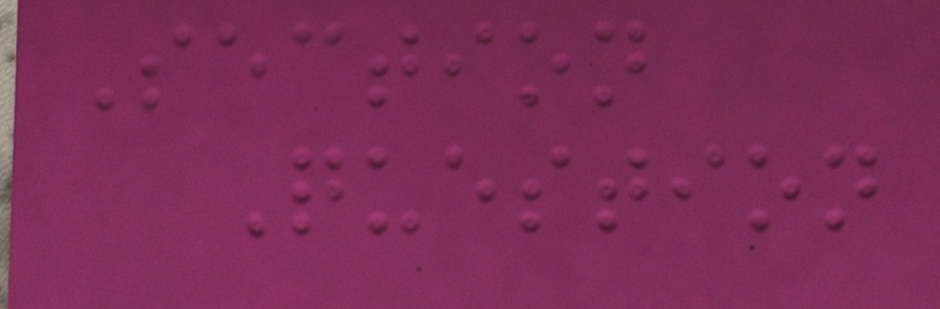Section
Question
